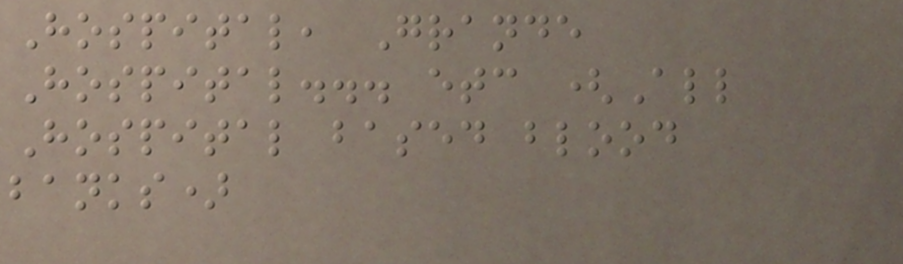Hospital, Grande
Hospital... etc (All
Hospital based blood
banks)
